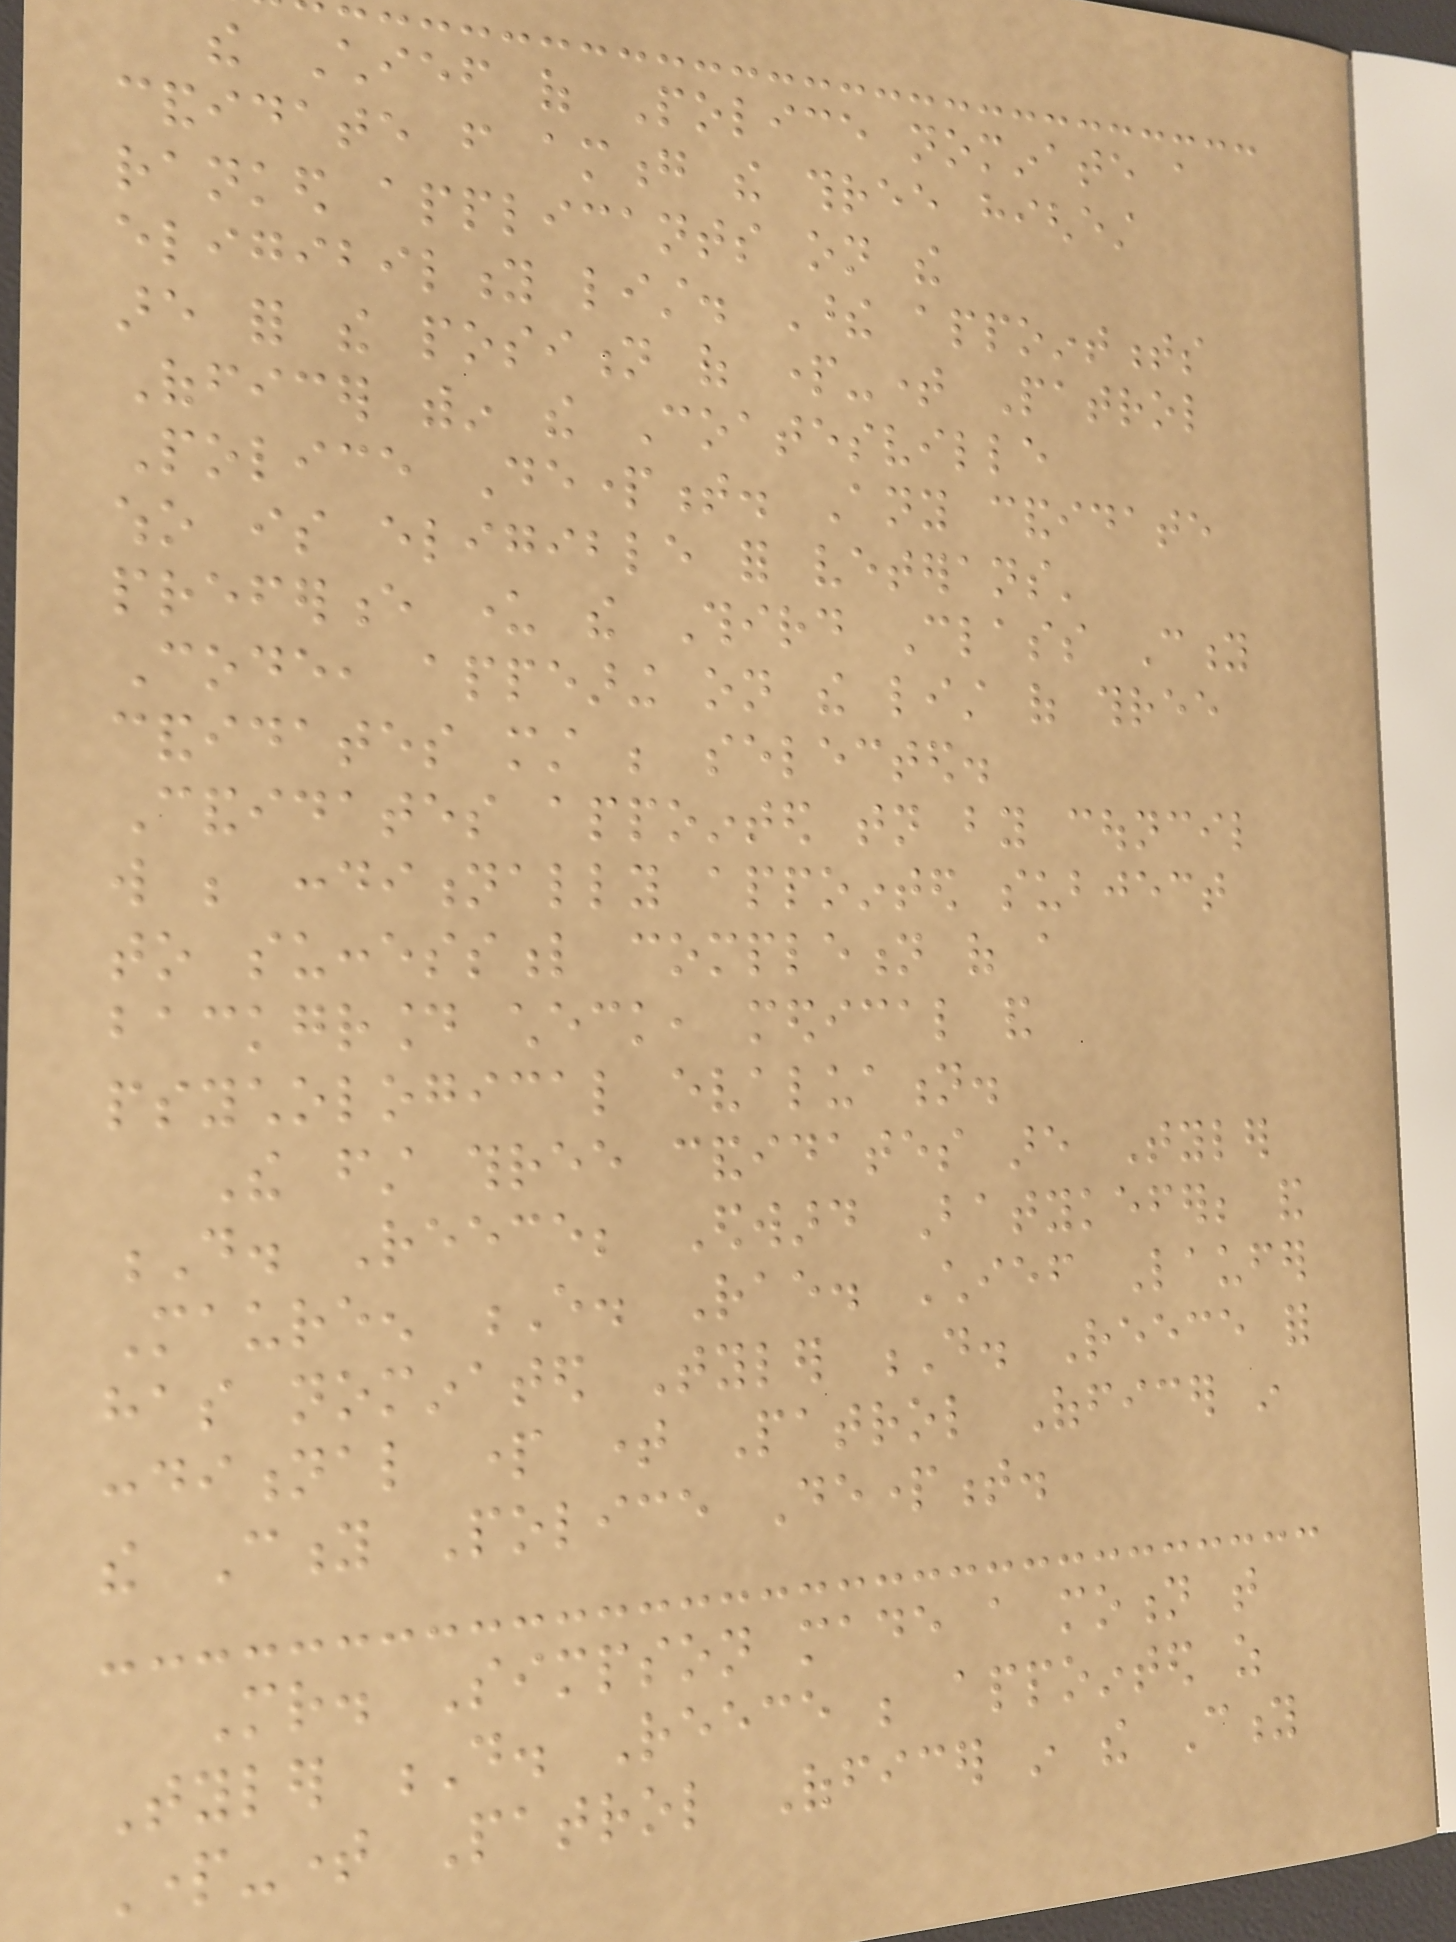the Chief of Police nominate a
candidate from among the three highest
ranked applicants on the
eligibility list. These appointments
are for the position of part-time Patrol
Officer within the Coatesville
Police Department. Any candidate
who is eligible for veterans'
preference under the Third Class City
Code, appearing on the list of three
candidates must be selected.
Candidates appointed tonight by council
will be conditionally appointed subject
to successful completion of a
background check, medical and
psychological evaluation.
The first three candidates are Tyler
D. Reece; Edward Batykefer; and
Maureen E. Rae. Chief Laufer
has nominated Tyler D. Reece for
conditional part time Patrol Officer in
the City Police Department.
Mr. Simpson made a motion that
Tyler D. Reece be appointed as
Part-time Patrol Officer in the City
